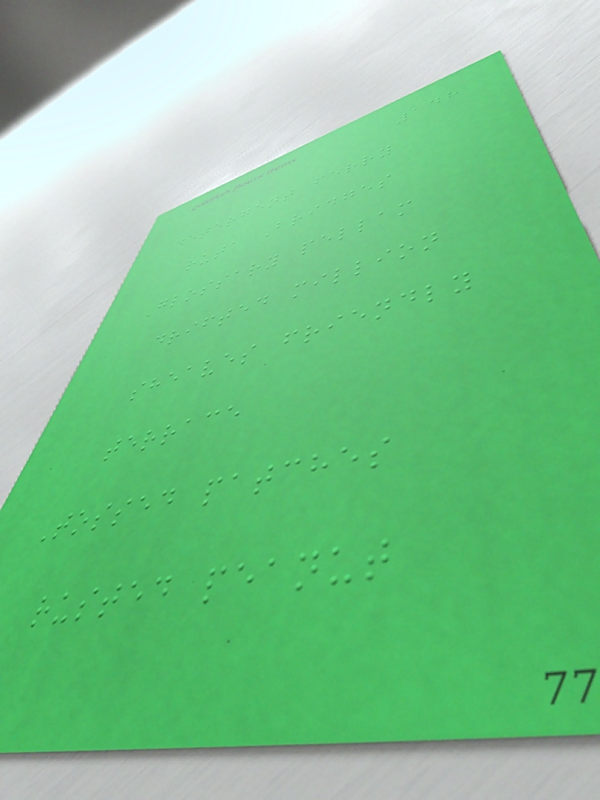148
detergent ferry
ruta Bridges
Glossary pellam
drifted million
sheaves friendly
terrace
Tossed patches
rusted peanut
